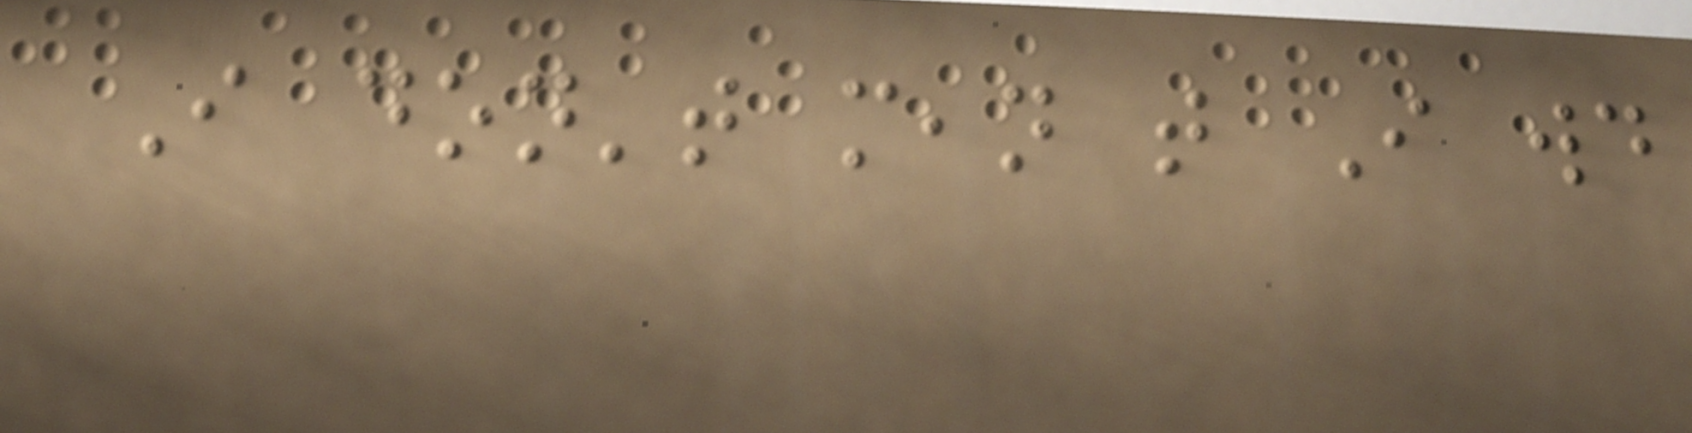I don't mean that I would
